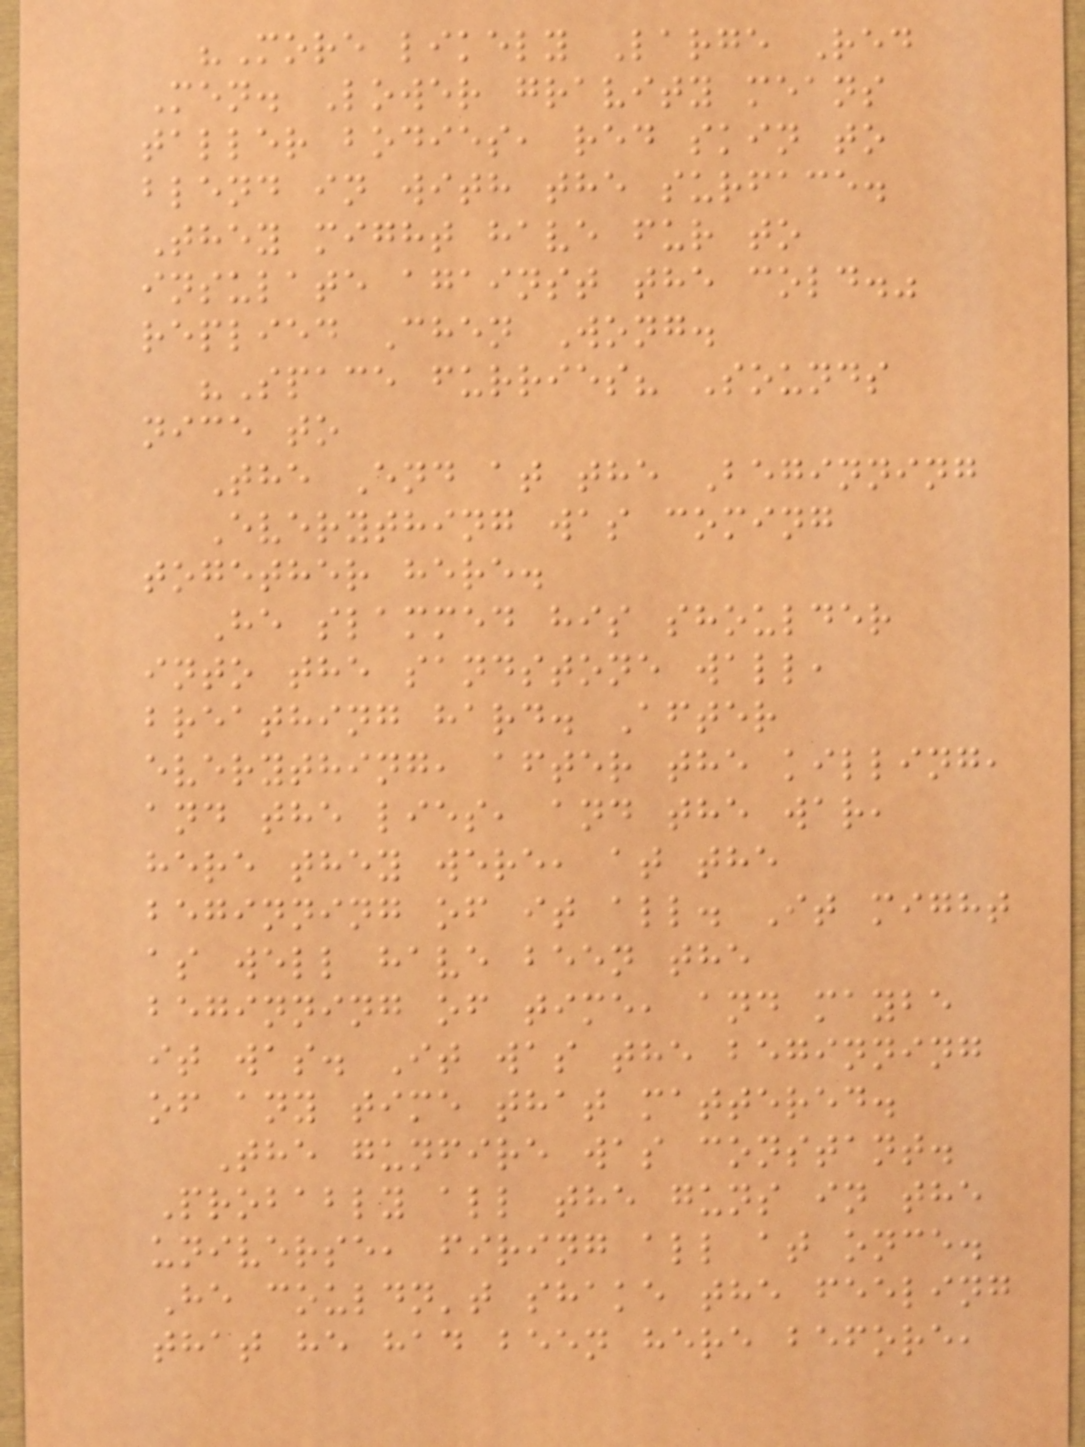"More likely Large Red
Men. Lower gravity means
taller bodies, red skin to
blend in with the surface.
They might have fur to
insulate against the cold."
replied Chen Wong.
"Space furries? Sounds
nice to
The End at the Beginning
Everything was coming
together here.
He slammed his shoulder
into the sandstone wall,
breathing hard. After
everything, after the killing,
and the lies, and the war,
here they were, at the
beginning of it all. It might
as well have been the
beginning of time, and maybe
it was. It was the beginning
of any time that mattered.
The gunfire was constant.
Probably all the guns in the
universe, firing all at once.
He couldn't shake the feeling
that he had been here before,
